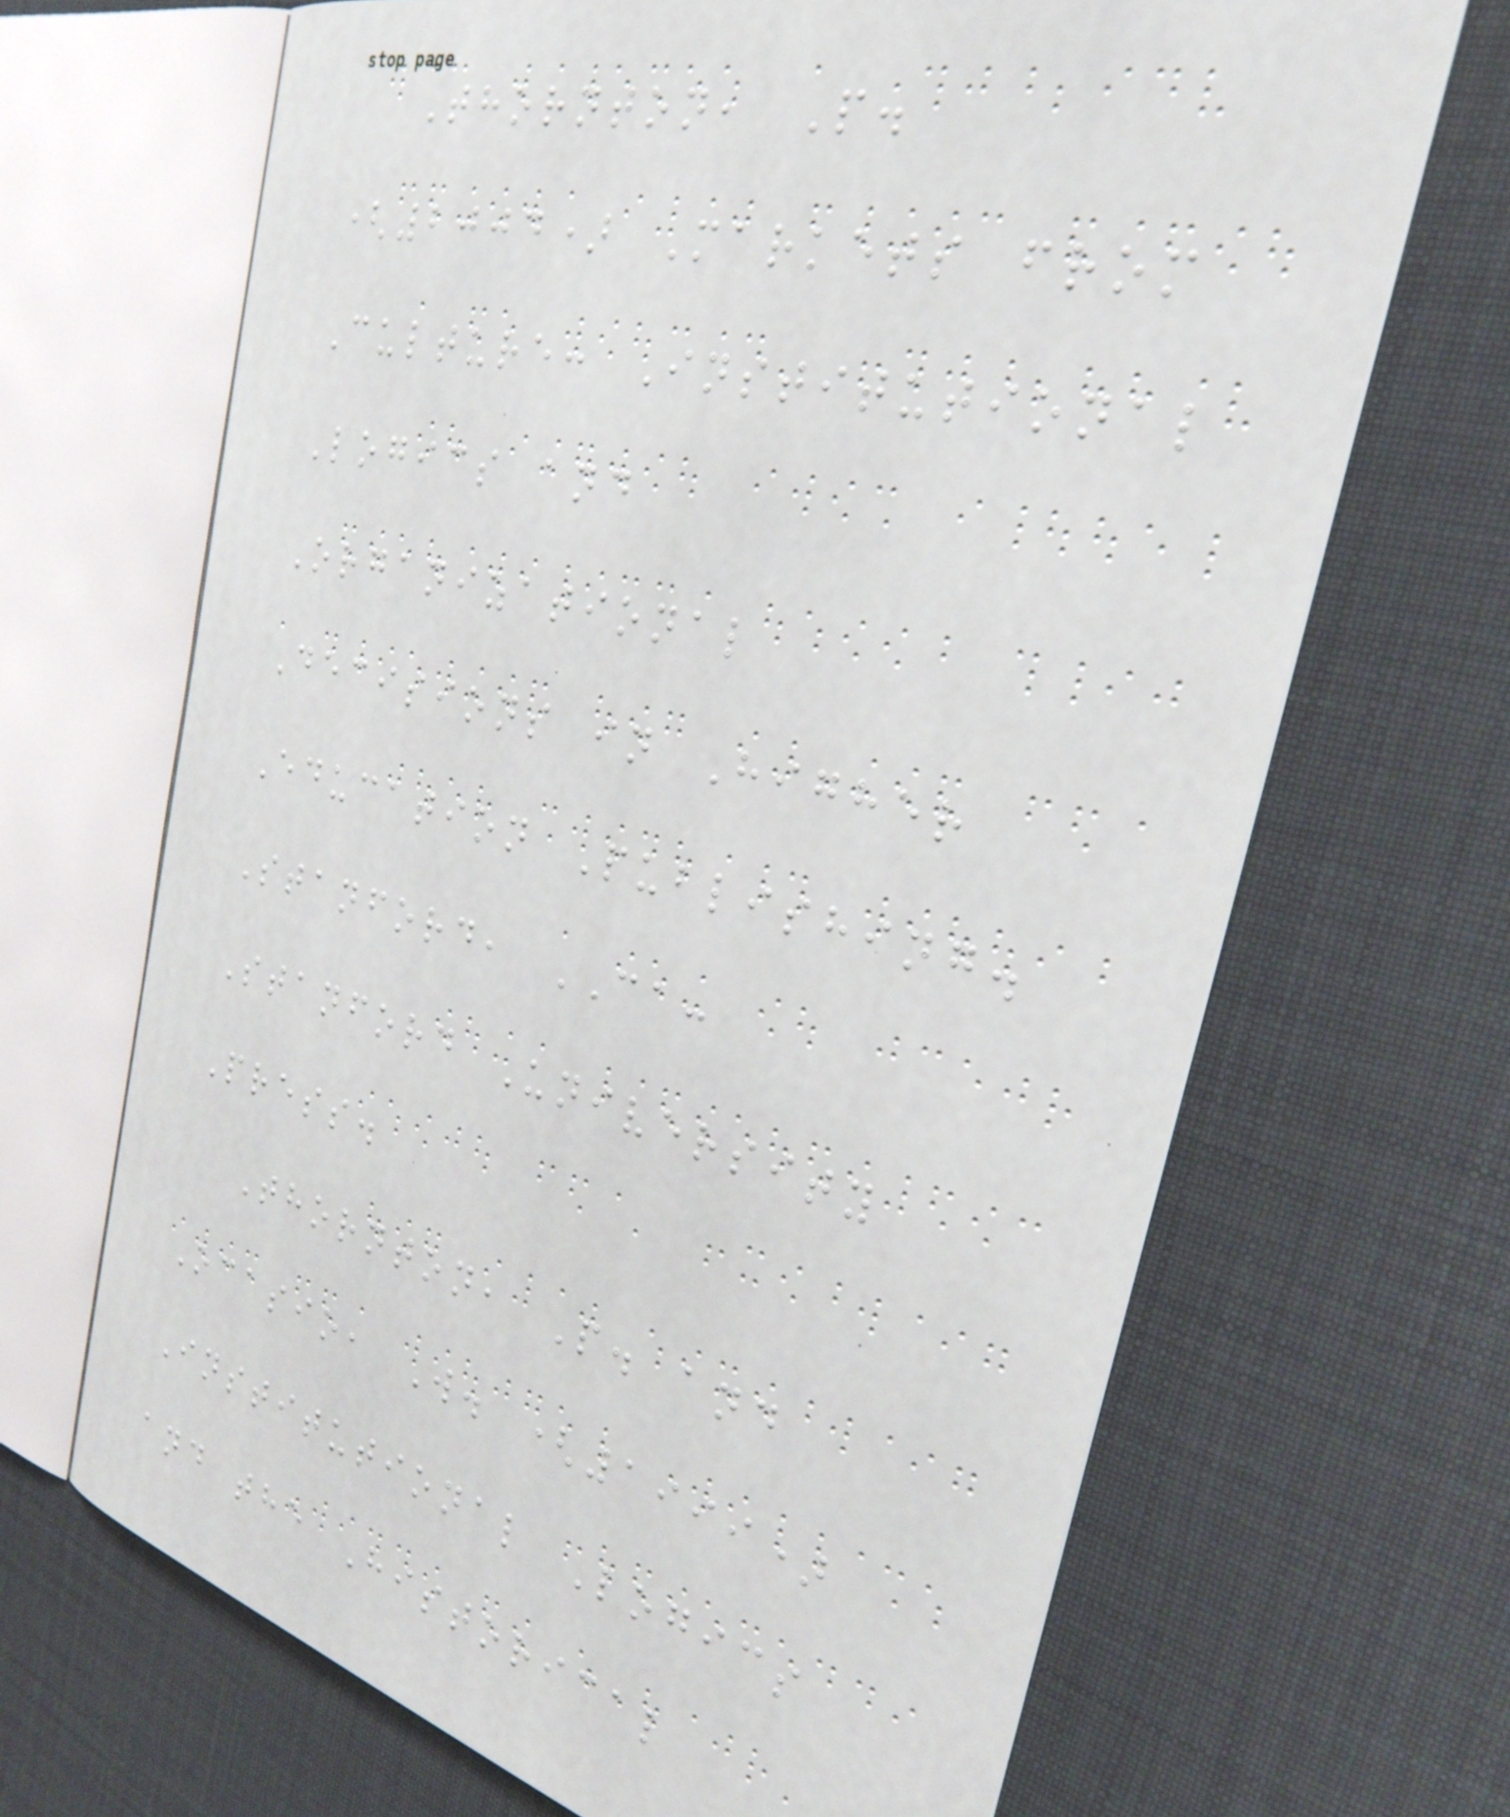Thornton, P.
(2004) Markets from
Culture: Institutional
Logics and
Organizational
Decisions in Higher
Education Publishing.
Stanford, CA:
Stanford University
Press.
Thornton, P. and
Ocasio, W. (1999)
Institutional Logics
and the Historical
